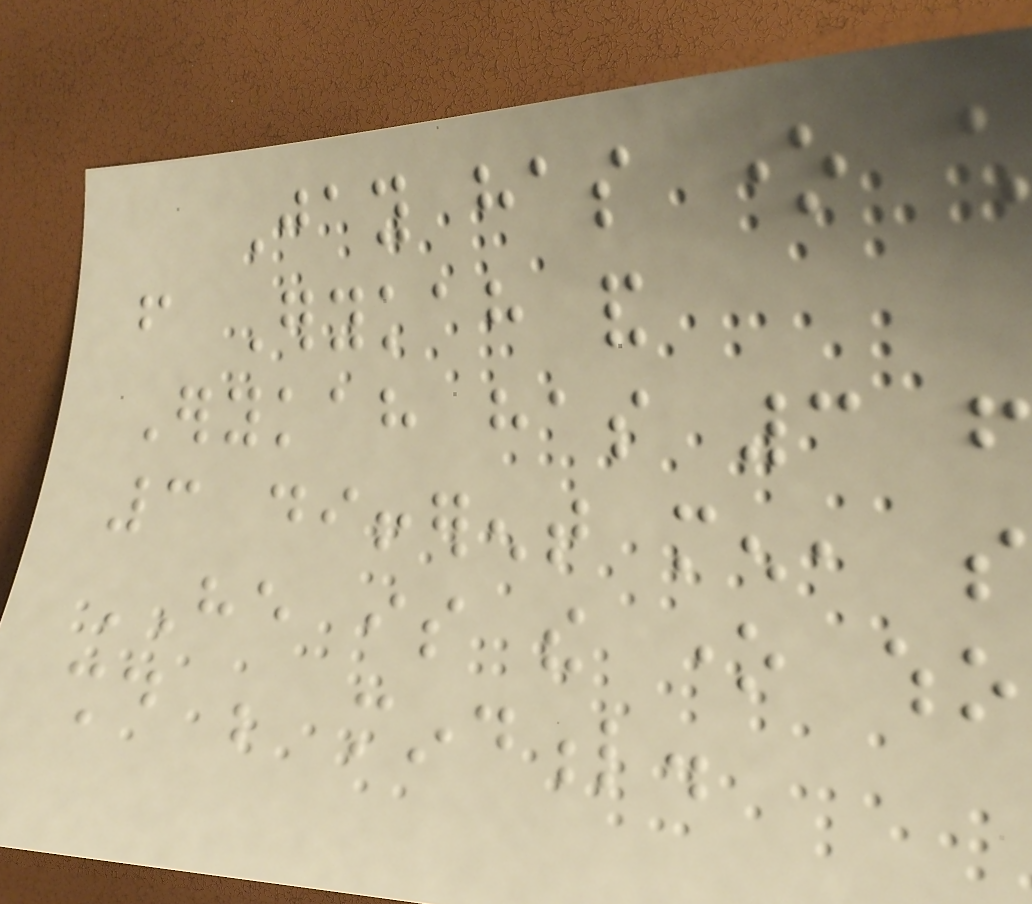Jay has one child
from Erykah and
Erykah has 3 from
3 different men, so
HE is the one who
should be mindful.
